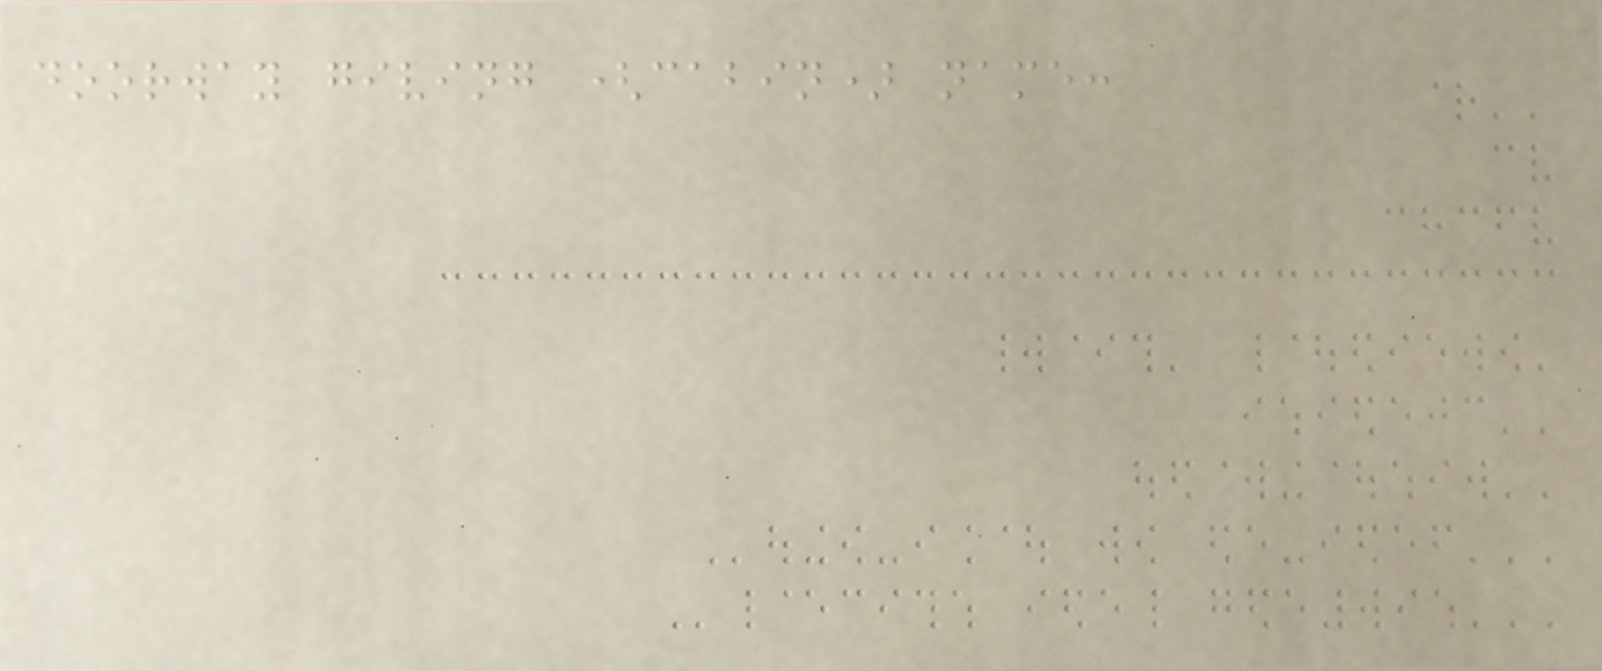doorway giving (cabin) name:
